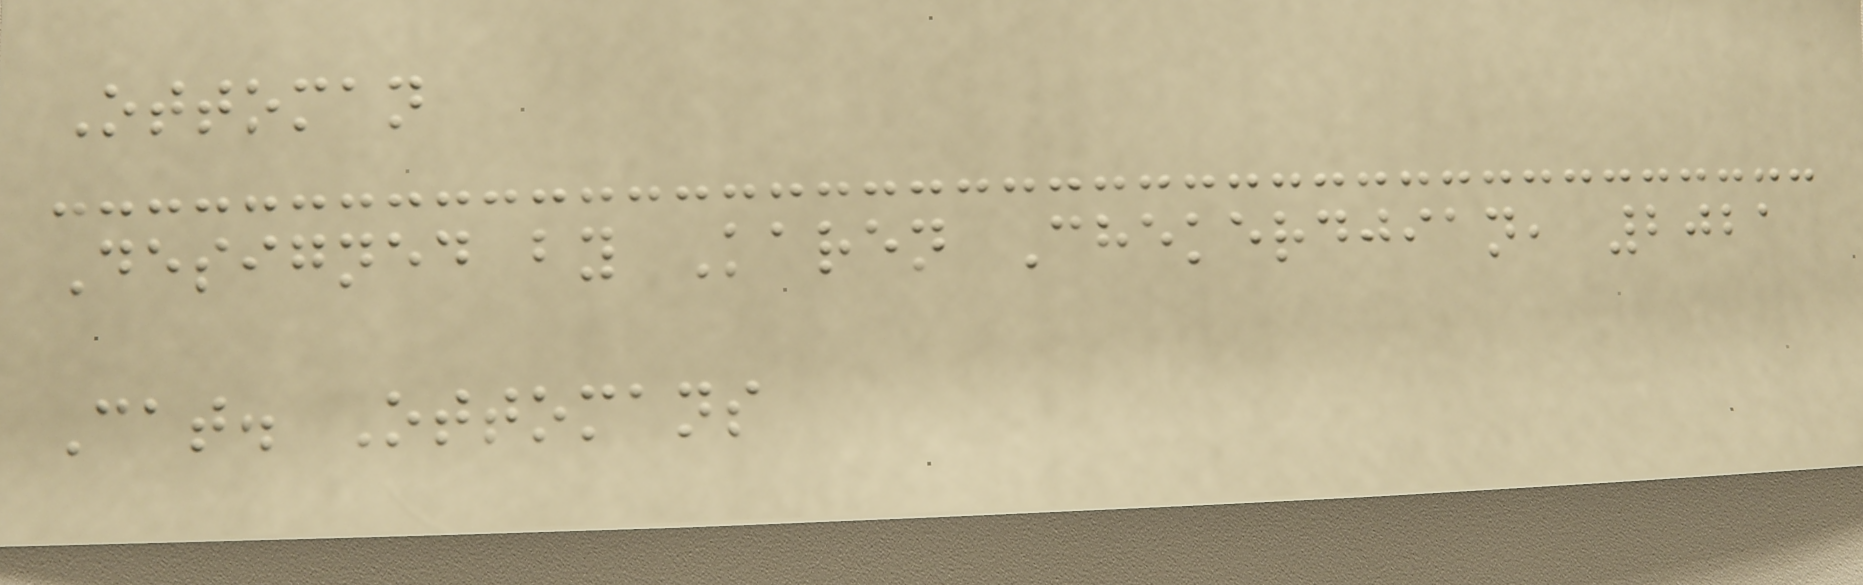Ottoman
Designed by Karen Chekerdjian, 2021
Cat. Ottomans
